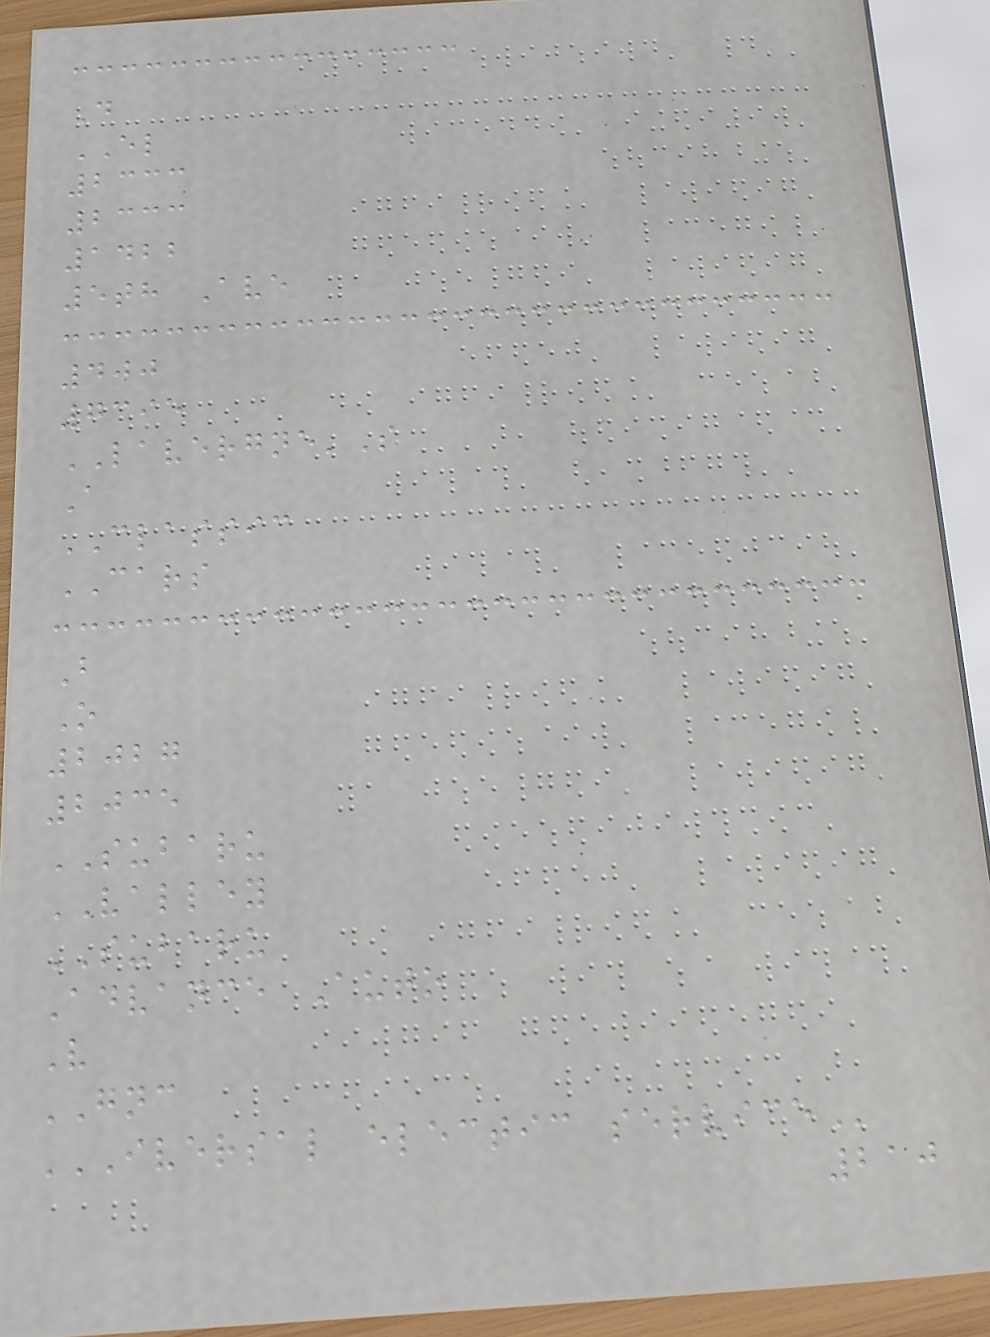D
EL
2333
2333
1422
5th Ave
400
7395
LAVERGNE'S
A
CLASSIC
CARS
B
O
2027
2035
SUBARU
VALLEY
SUBARU
Advance Auto
V
GNC
IVERSAL ELECTIC SERVICE
210
